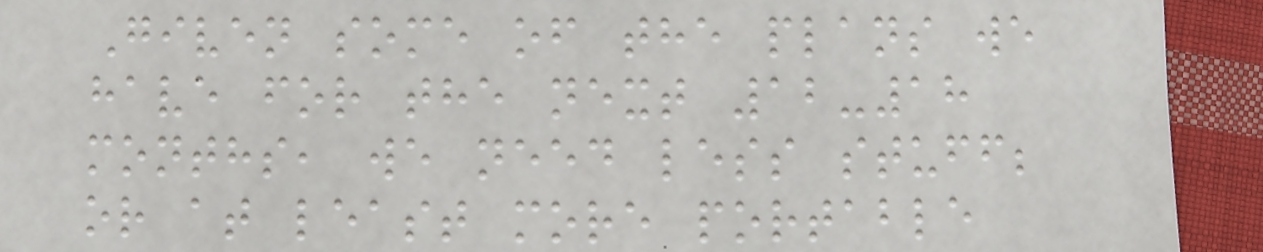Given some of the plans we
have for the next 12-18
months, we need less stuff;
or at least more portable
